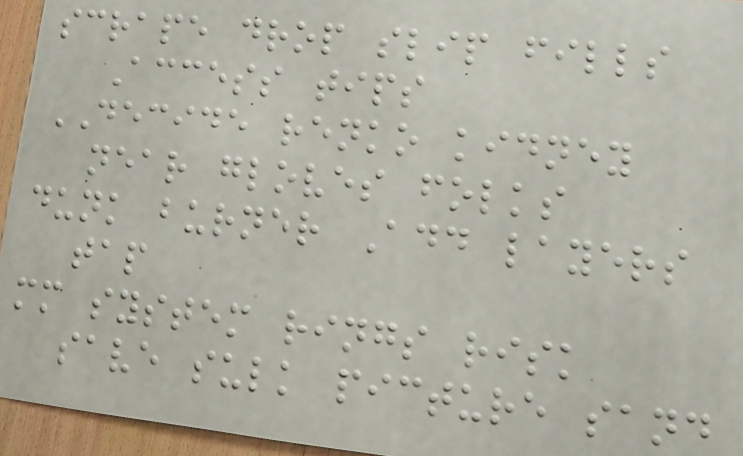scrape drop slip fills
Access tips
DECIDE renko kidney
near gloves folks
dunk burner Add layers
tap
mm system rings risk
save sulk picture sand
